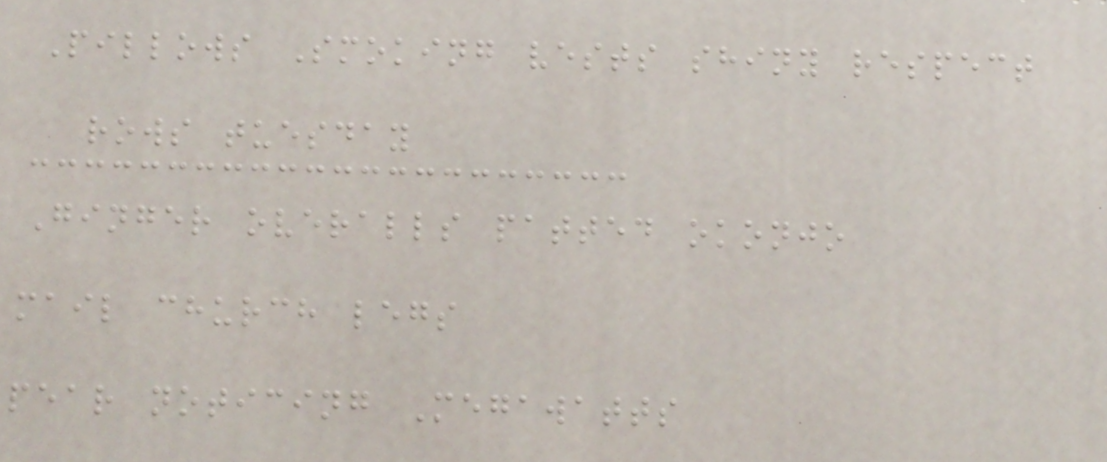Pillows Smoking vests shiny respect
rows tuesday
Ginger overalls patted okonjo
mail church legs
pear noticing Megawatts
